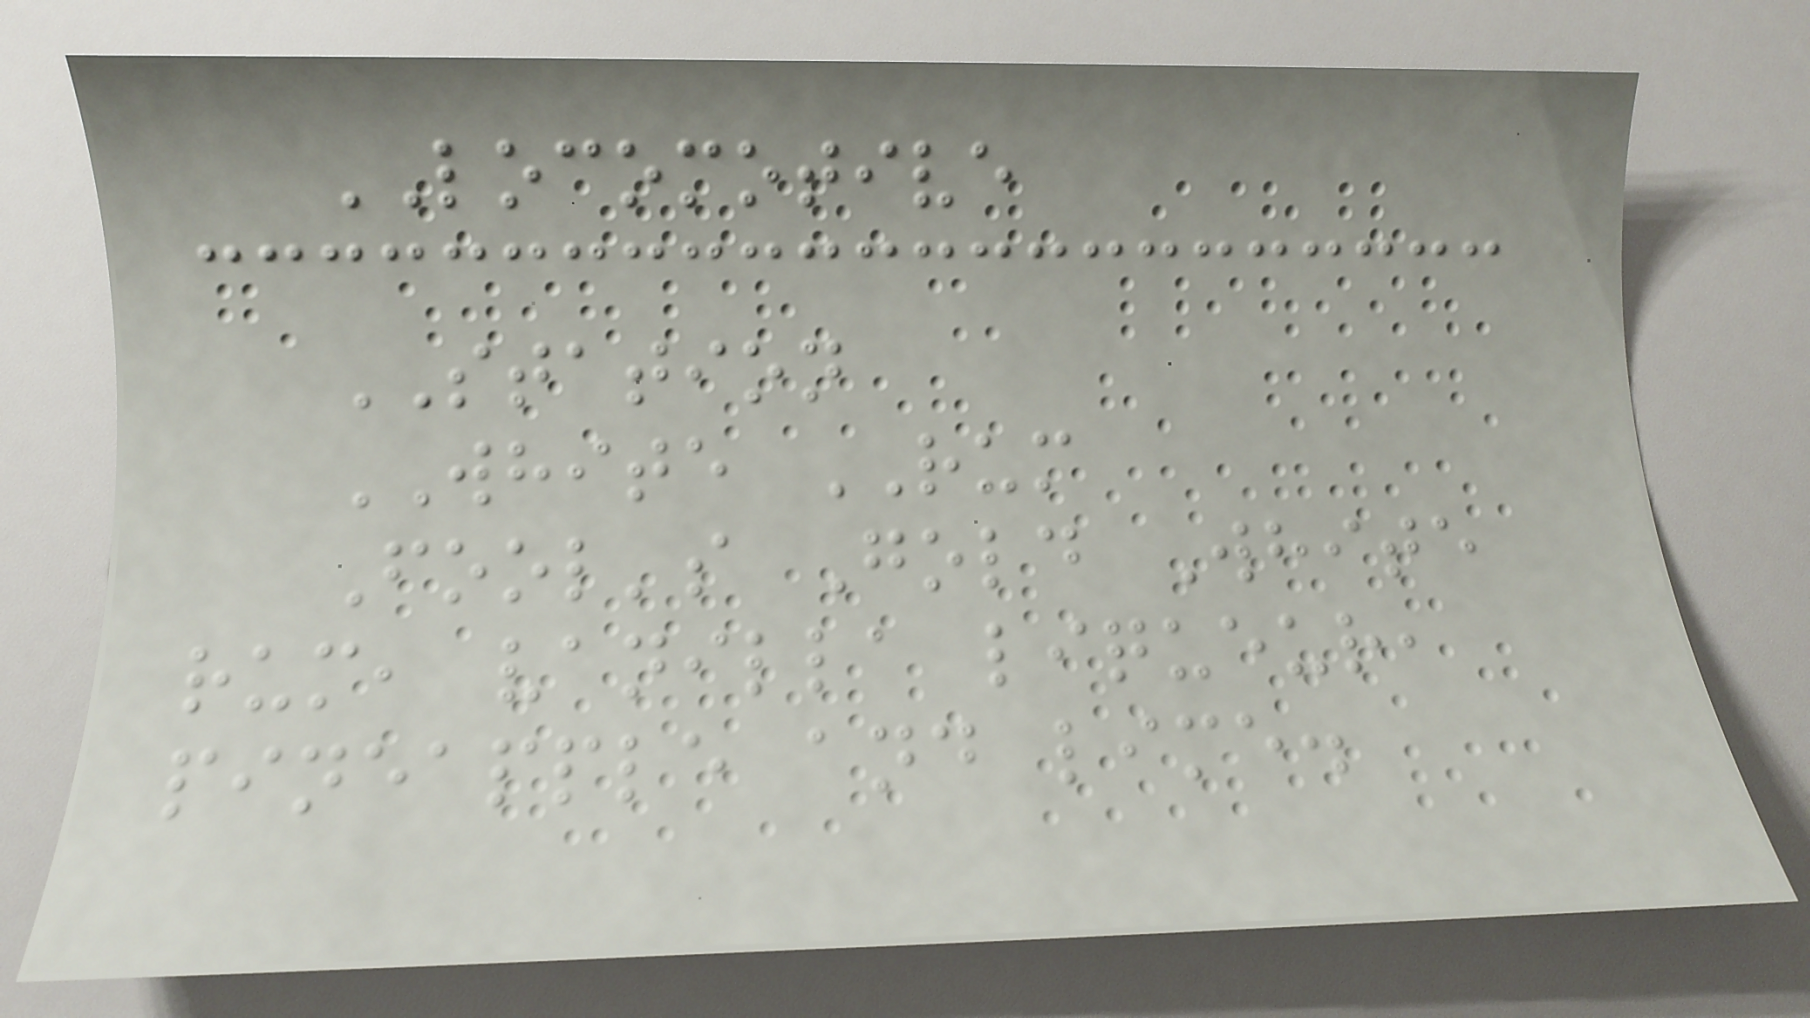LOCOMOTIVE
STATION
WHITE RUM
Fool's Gold White
rum, vanilla liqueur,
pineapple and lime.
